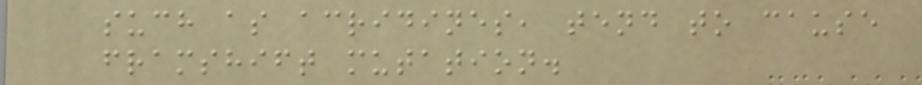such as acridines, tend to cause
framshift mutation.
